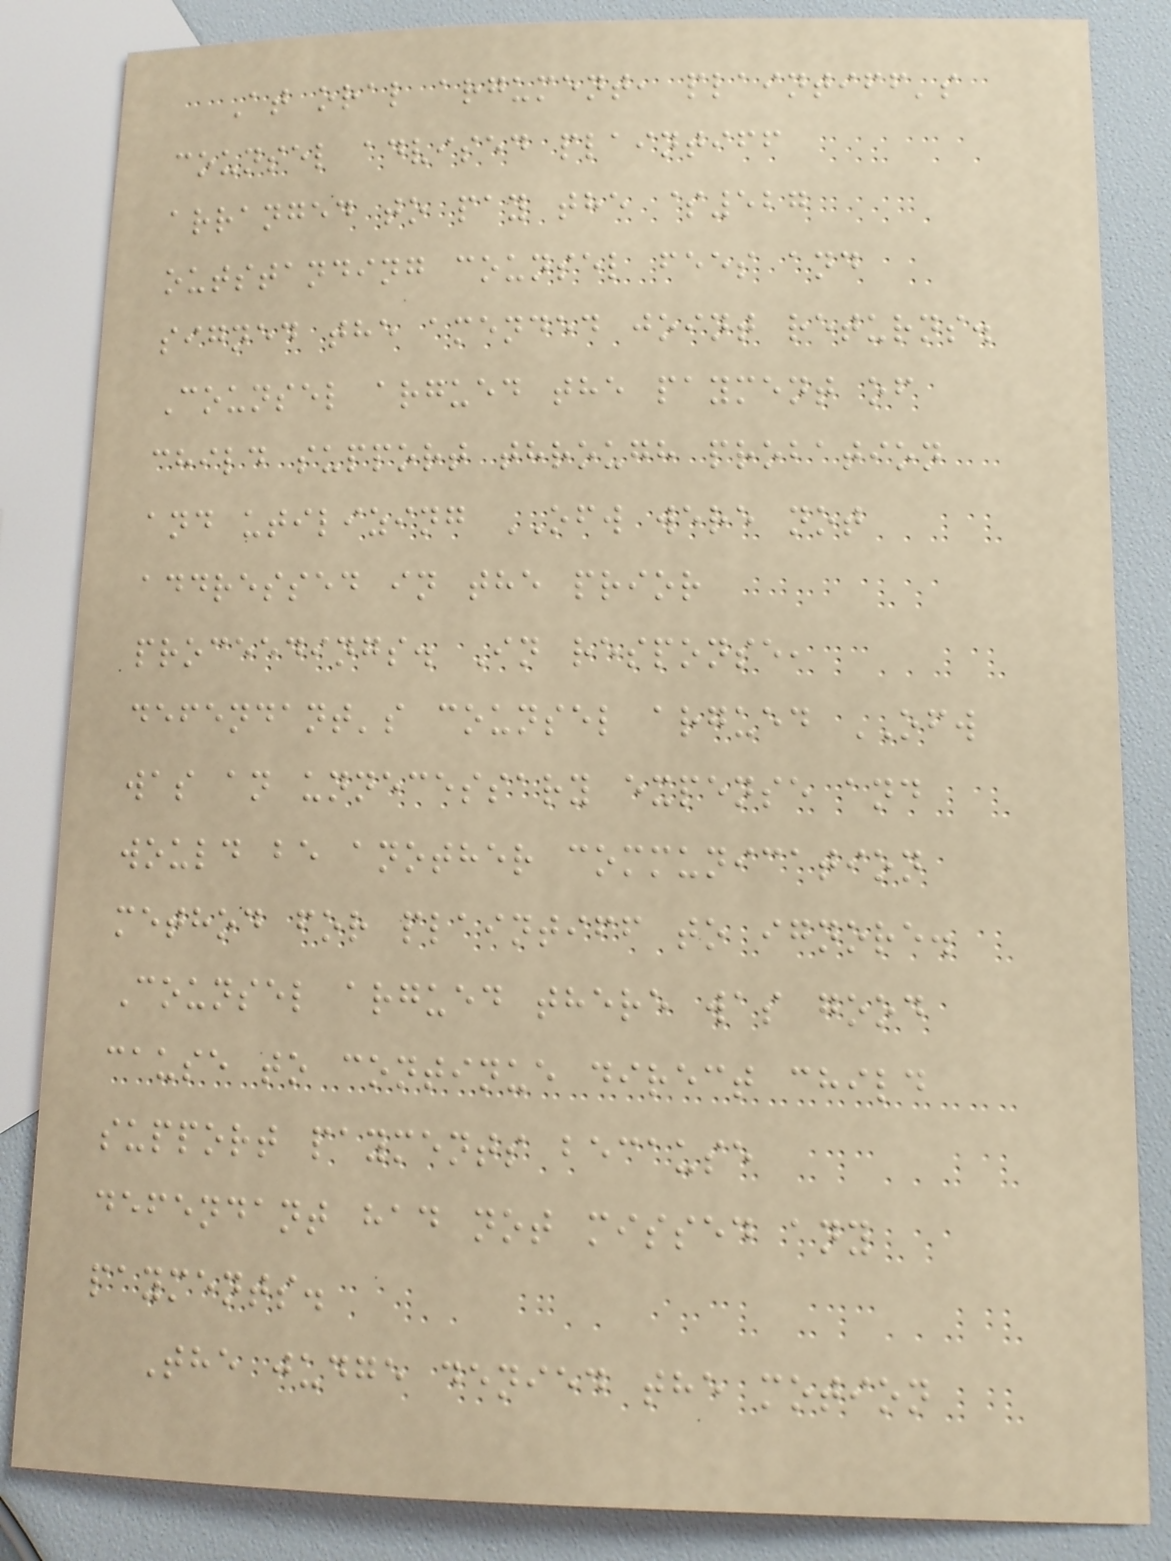At oral argument, plaintiff's
counsel advised plaintiff
arranged to pay the $527
outstanding counsel fees and
signed the amended joint returns.
Counsel argued the payment of
child support through probation
and utilizing OFW were not
addressed in the prior
proceedings. In response,
defendant's counsel argued OFW
was an unnecessary expense and
would be another communication
method for plaintiff to ignore.
Counsel argued there was good
cause to continue direct child
support payments because
defendant had not missed any
payments.
The judge denied the motion
